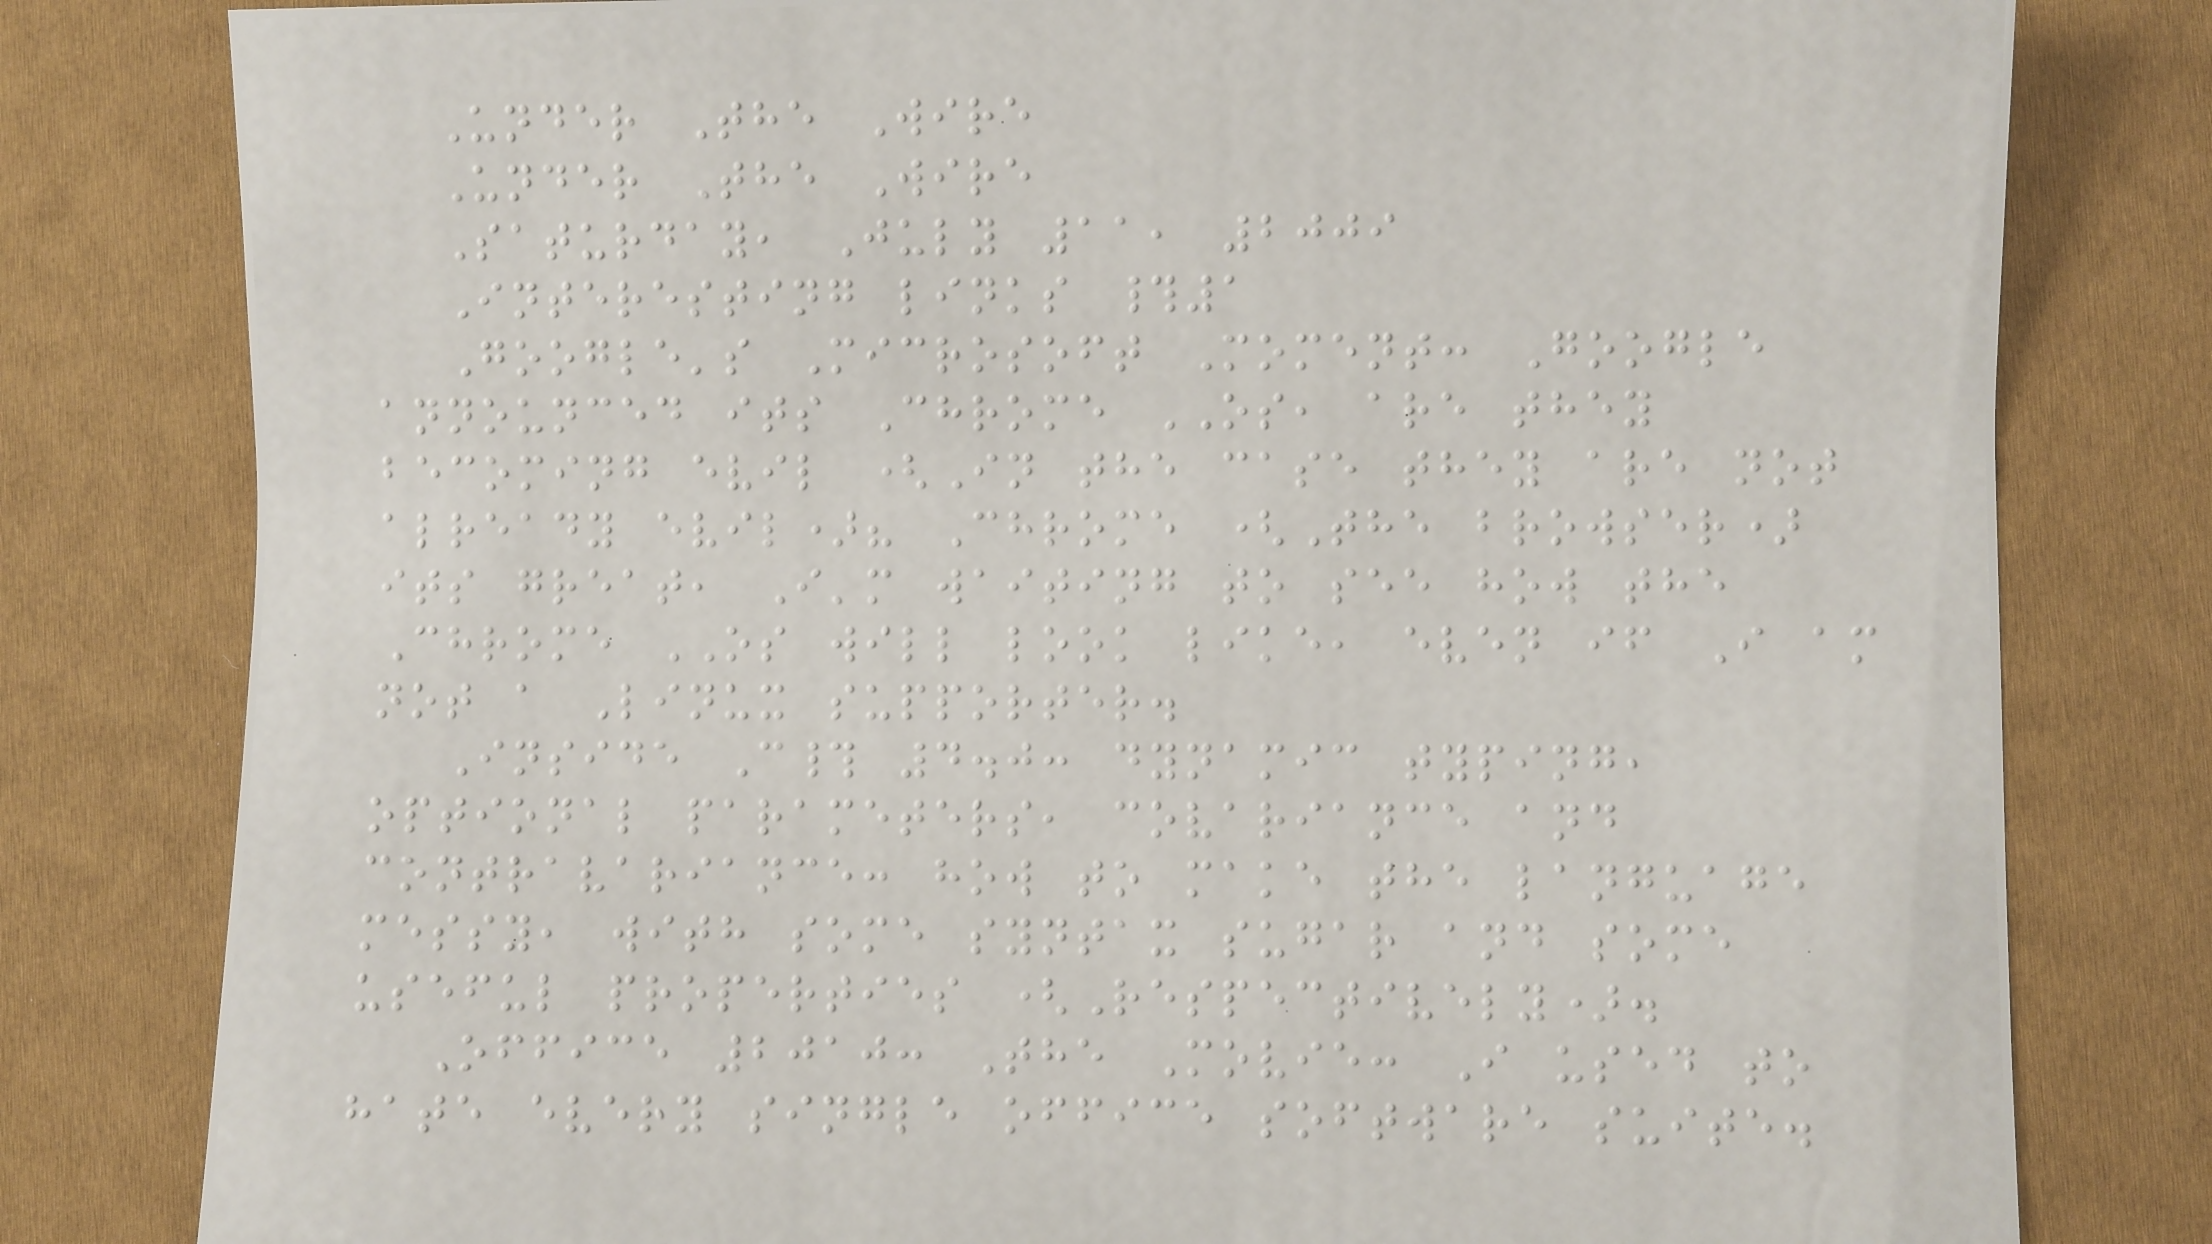Under The Wire
Under The Wire
Saturday, July 11, 2009
Interesting links #1
Google's Microsoft Moment: Google
announced its Chrome OS, are they
becoming evil (In the case they are not
already evil)? Chrome (The browser)
its great, I'm waiting to see how the
Chrome OS will look like, even if I am
not a Linux supporter.
Inside C# 4.0: dynamic typing,
optional parameters, covariance and
contravariance: how to make the language
messy, with some syntax sugar and some
useful properties (Respectively).
Office 2010: The Movie: I used to
hate every single office software suite.
